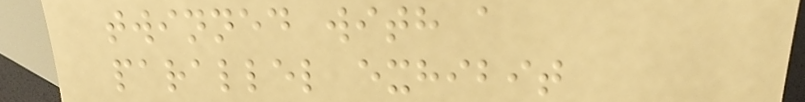twinned with a
parallel exhibit
